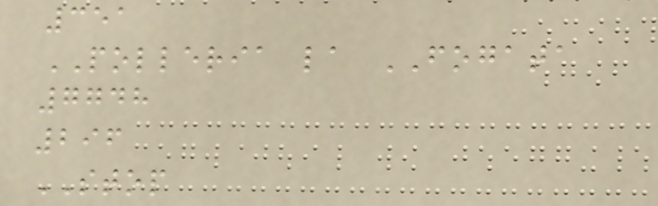351
POLLERIA la FOGATA
7748
296
STOP
